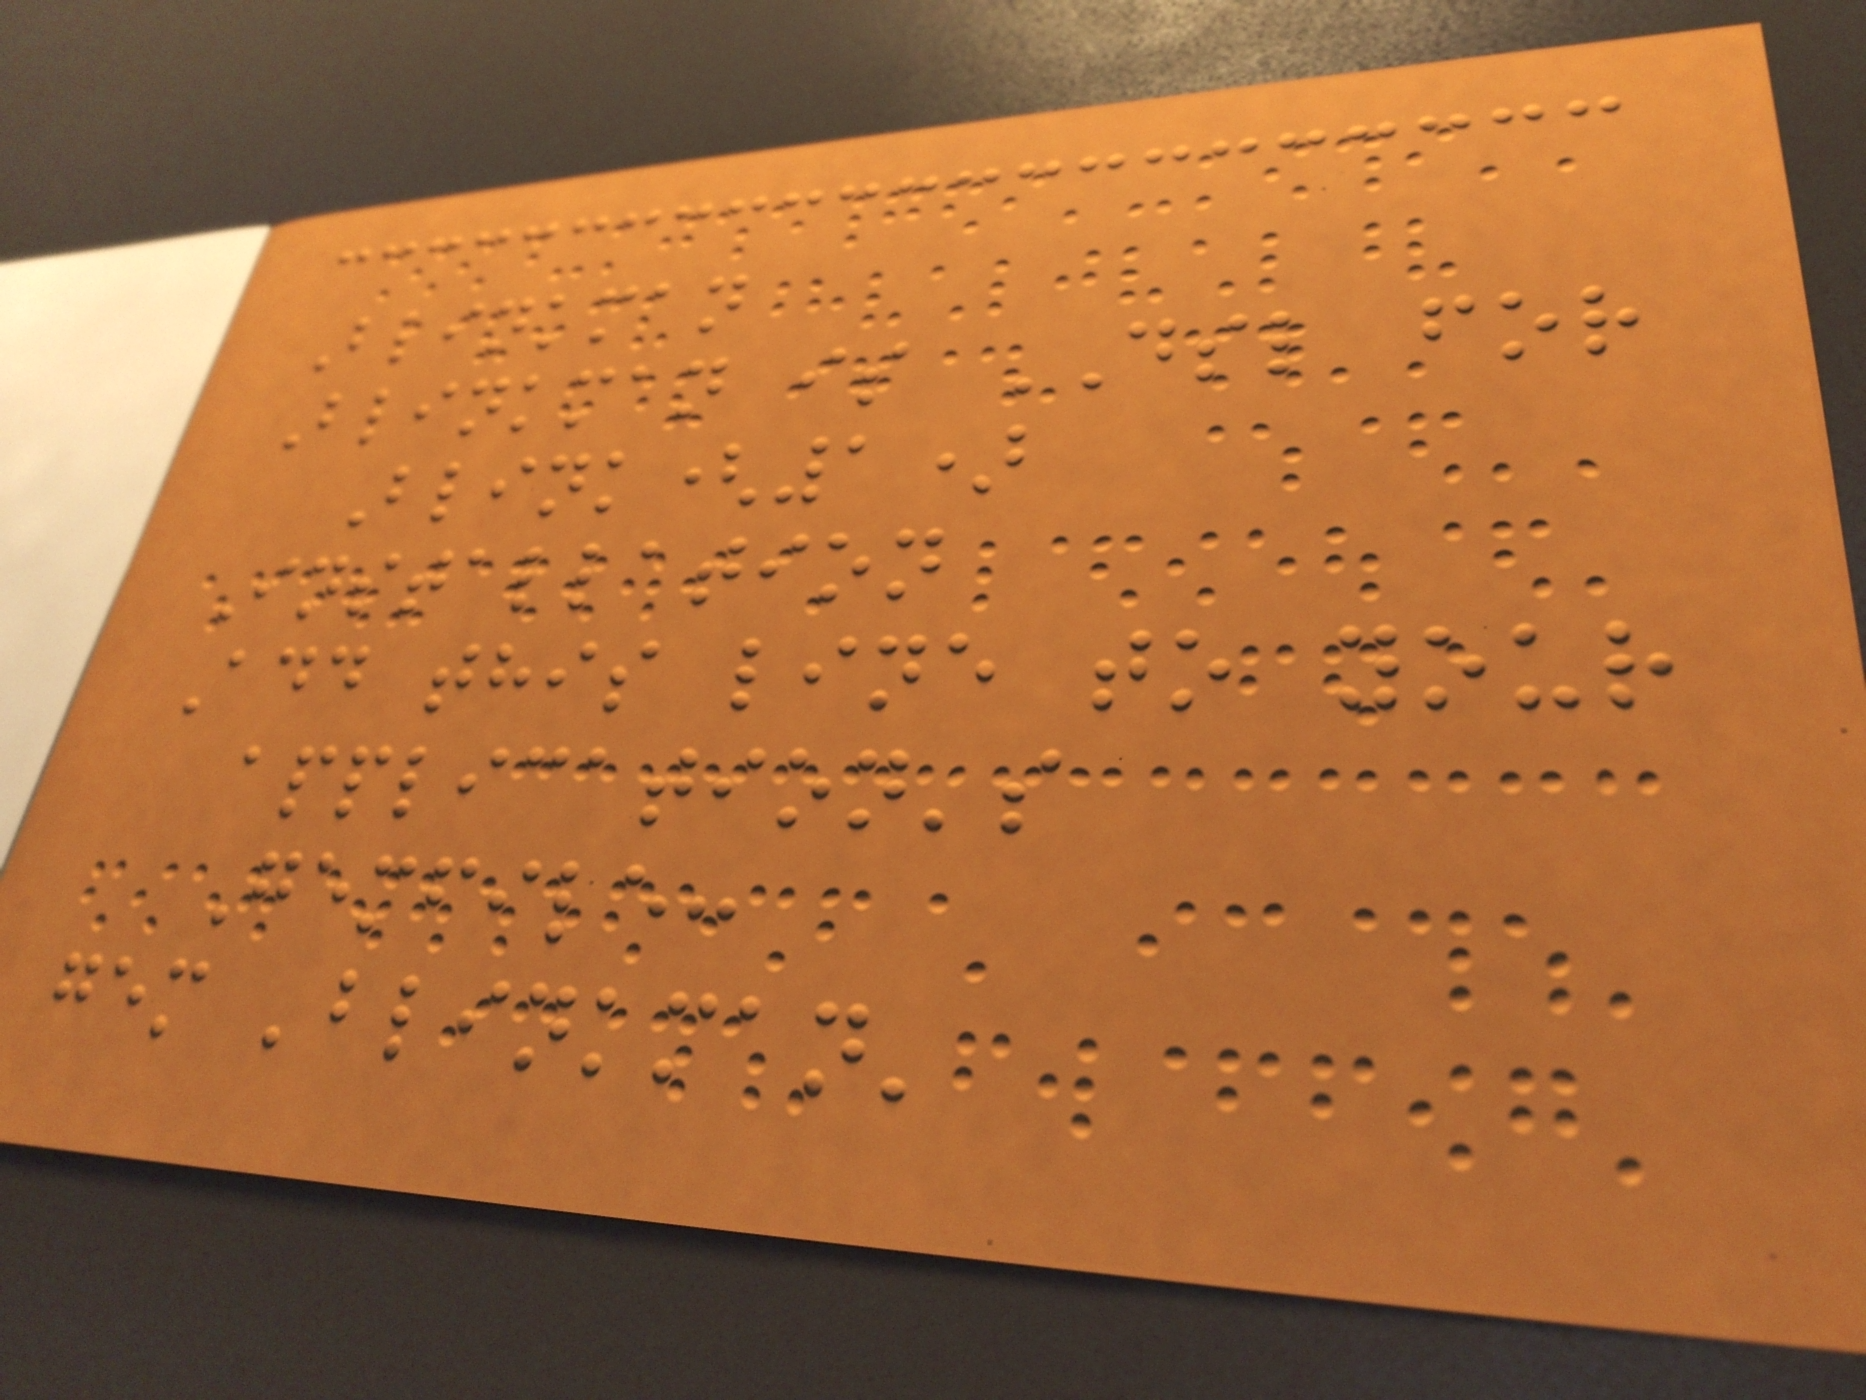Blinkman
Blinkman is DSL for
Blink(1)
Installation
Add this line to your
application's
Gemfile:
gem 'blinkman'
